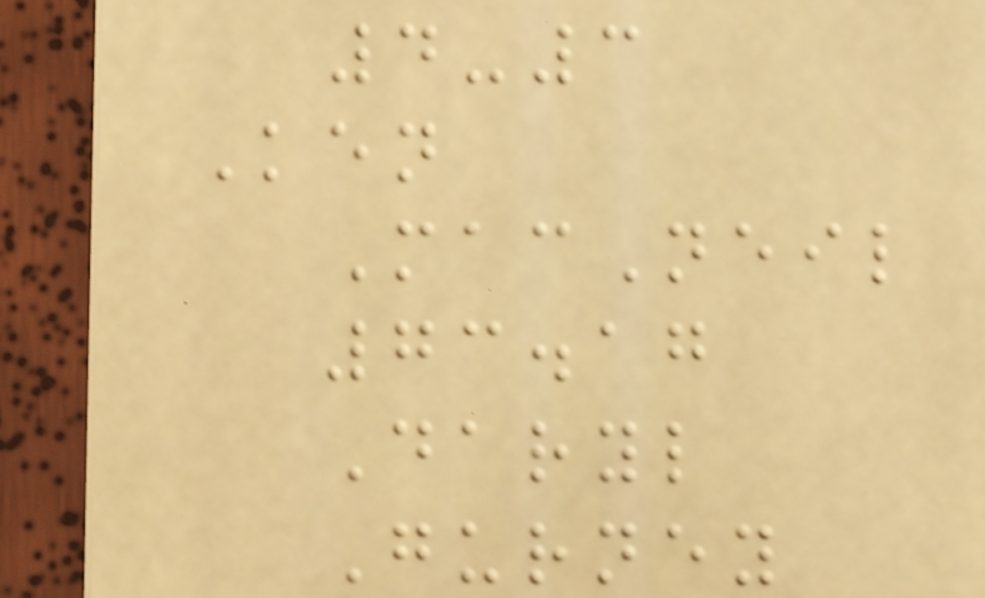4-3
Ken
MacNeil
73.17
Daryl
Gurney
